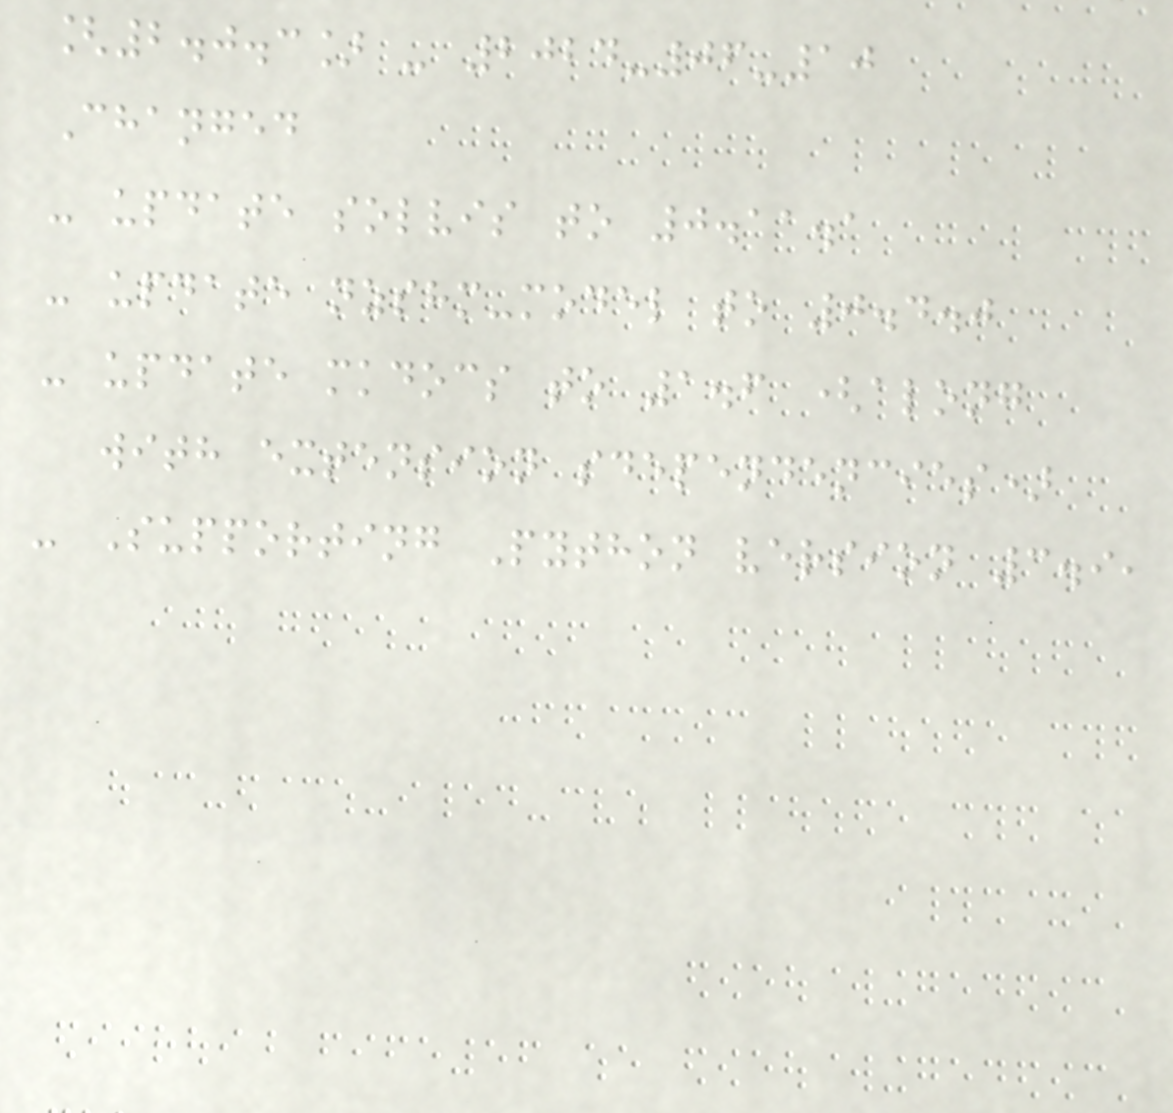[2.0.3] - 2024-06-10
Changed
- update solvis to 0.11.1
- update nzshm-model to 0.4.0
- update mkdocs to 1.6 (along
with extension sdependencies)
- Supporting Python version 3.9,
